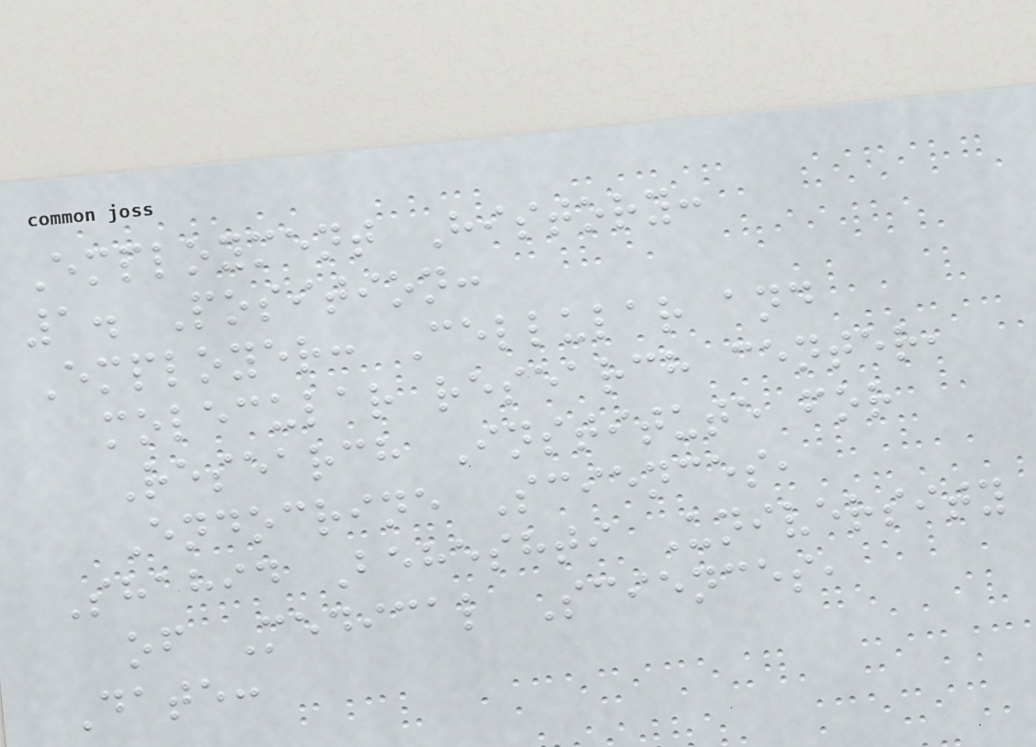Employment History:
1. Position:
Employer: Cellular and
molecular research center,
Research Institute for
Endocrine Sciences,
Shahid Beheshti University
of Medical Sciences,
Date:
